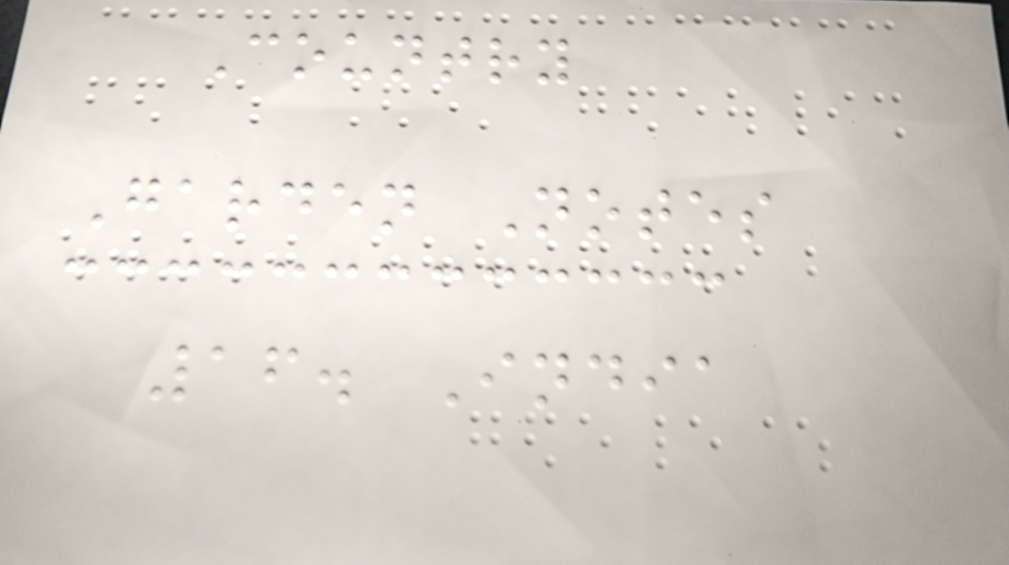Country
Garden Notes
16. India
